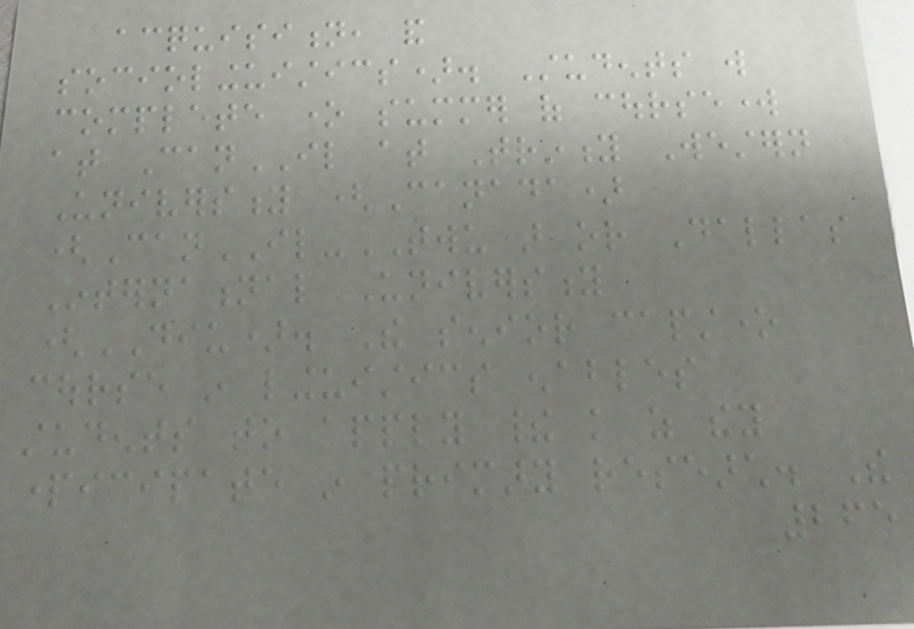acquisition, and
sociolinguistics). Students will
complete one summer of coursework
at CanIL at Trinity Western
University (Canada)
(CanIL-TWU) or Dallas
International University
(DIU). The senior capstone
course in linguistics enables
students to apply their knowledge as they
participate in primary research. The
265
